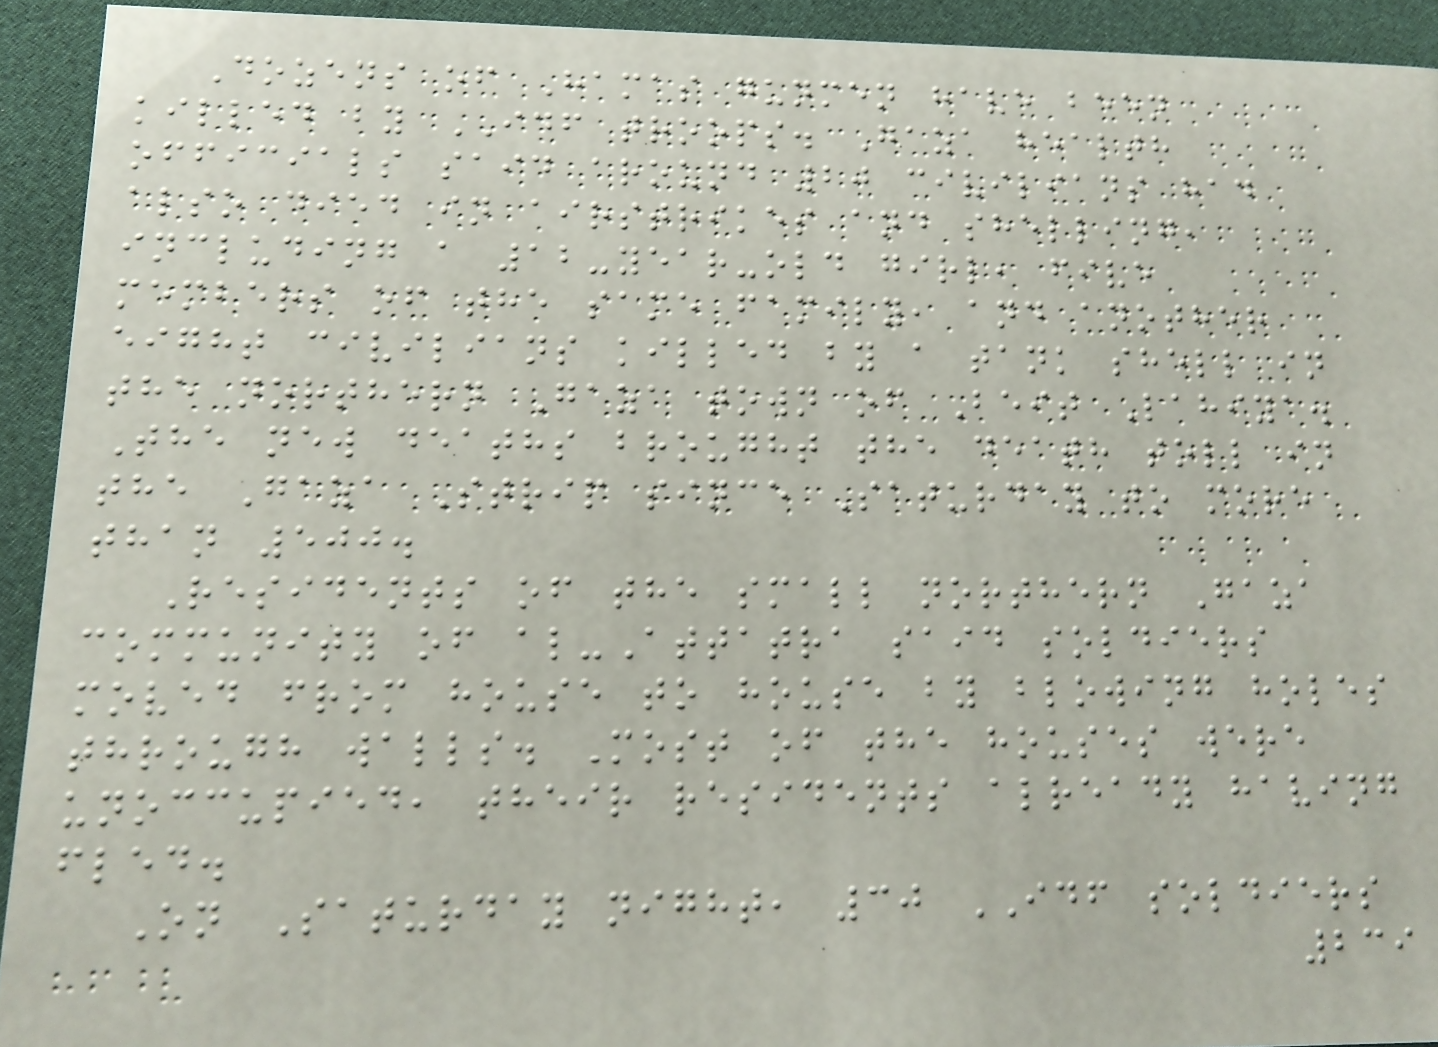Dozens of Hamas gunmen have been
killed by IDF troops. Gaza health
officials said around 20 civilians had
also died in airstrikes and shelling,
including a 12-year-old girl, five
members of the same family, and another
eight civilians killed by a tank shell in
the northern Gaza town of Beit Lahiya.
The new deaths brought the death toll in
the Gaza Strip since Saturday to more
than 500.
Residents of the small northern Gaza
community of al-Attatra said soldiers
moved from house to house by blowing holes
through walls. Most of the houses were
unoccupied, their residents already having
fled.
On Saturday night, 30 IDF soldiers
239
